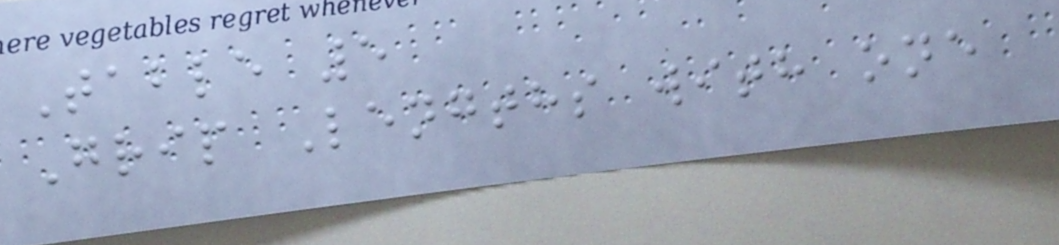Table 5
Grip Lengths with one
